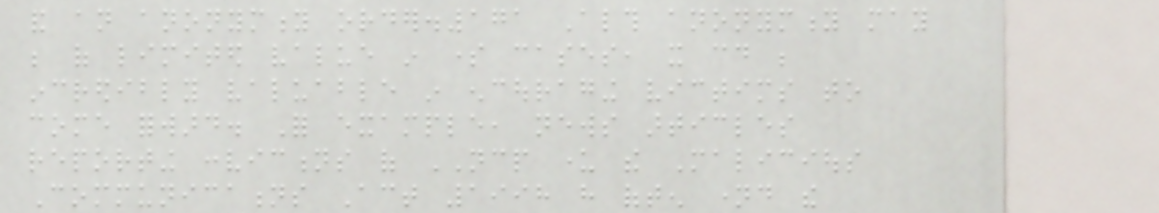and an anonymity order.171 Although anonymity may
be of limited value in some cases, it could be
incredibly valuable in encouraging victims to
come forward. For example, news articles
reporting convictions of NCP under the Malicious
Communications Act 1998 have often named the
